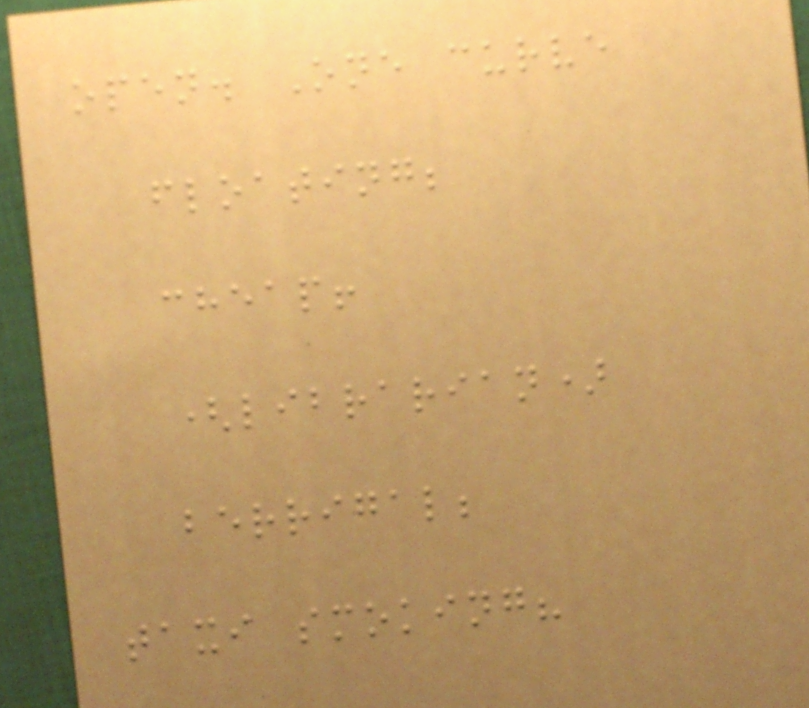open. One curve
floating;
cheap!
(librarian)
berrigal;
taxi smoking?
